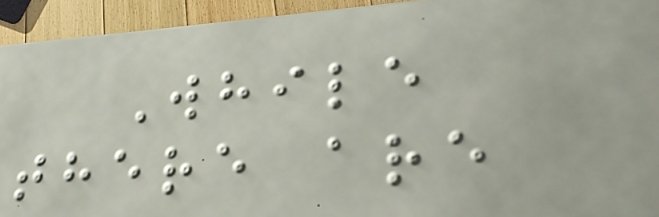While
there are
